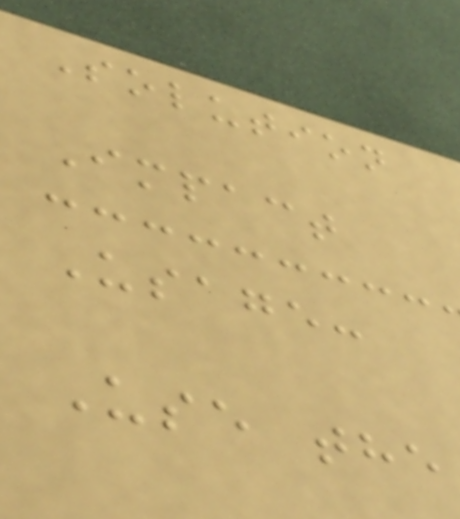Solution
Impact
Usage:
Use the
